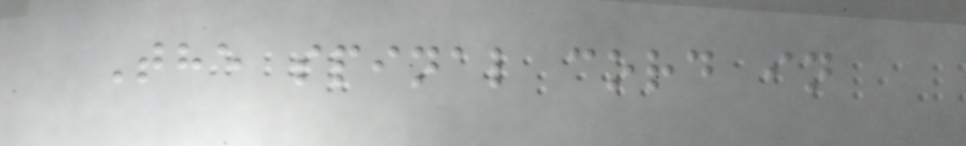The spinal cord in
